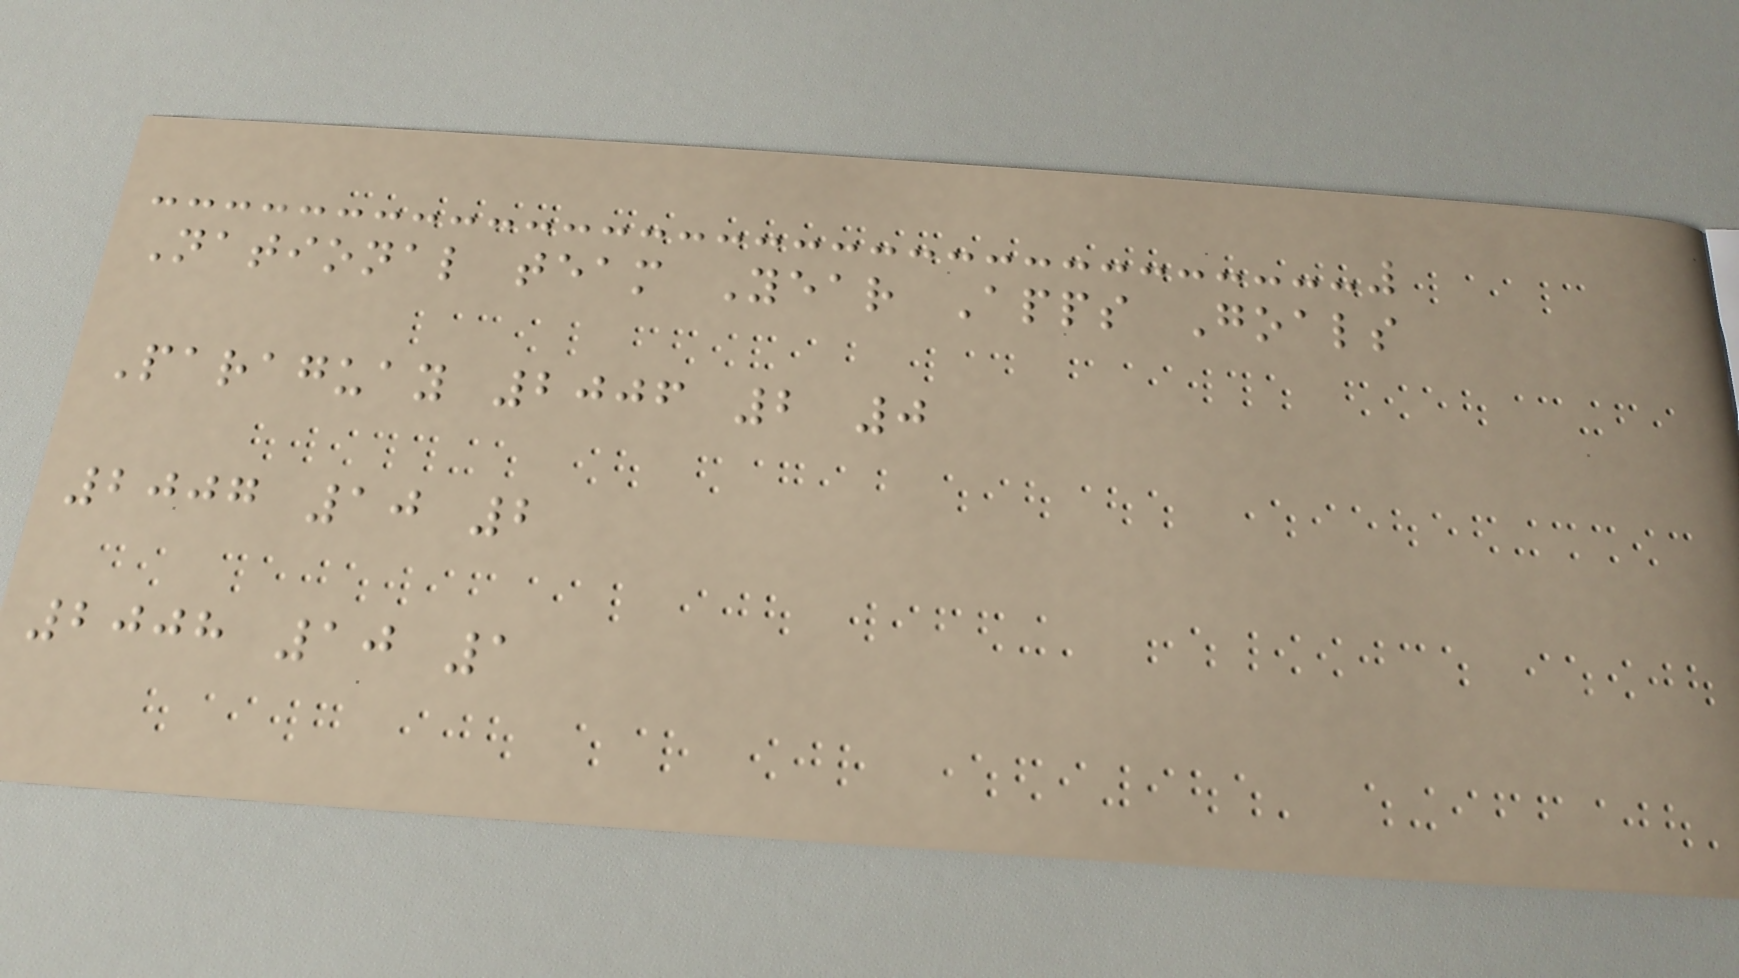National team Year Apps Goals
Paraguay 2006 2 0
2007 10 2
2008 10 1
